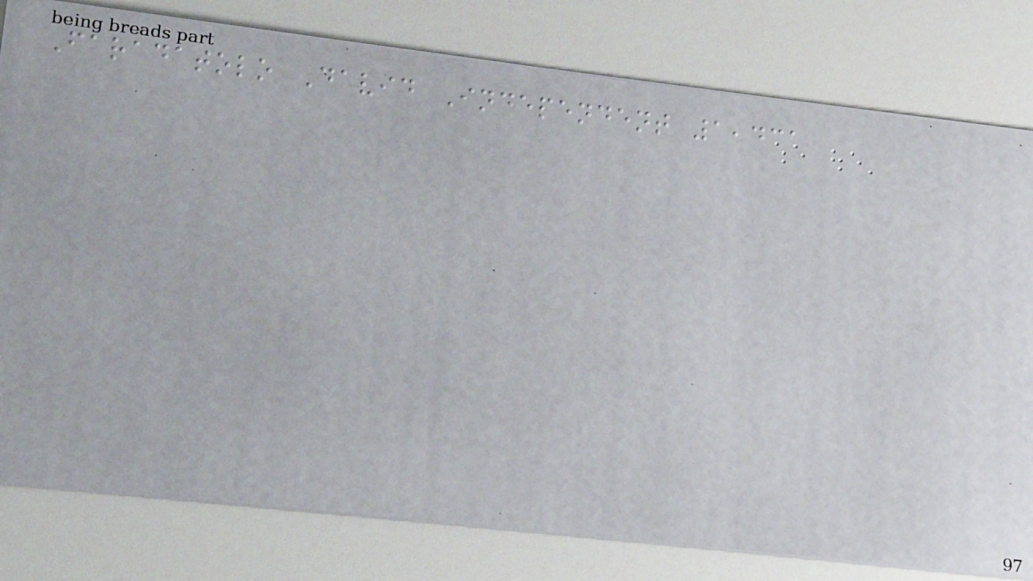Faradatolo David Independent 1,431
